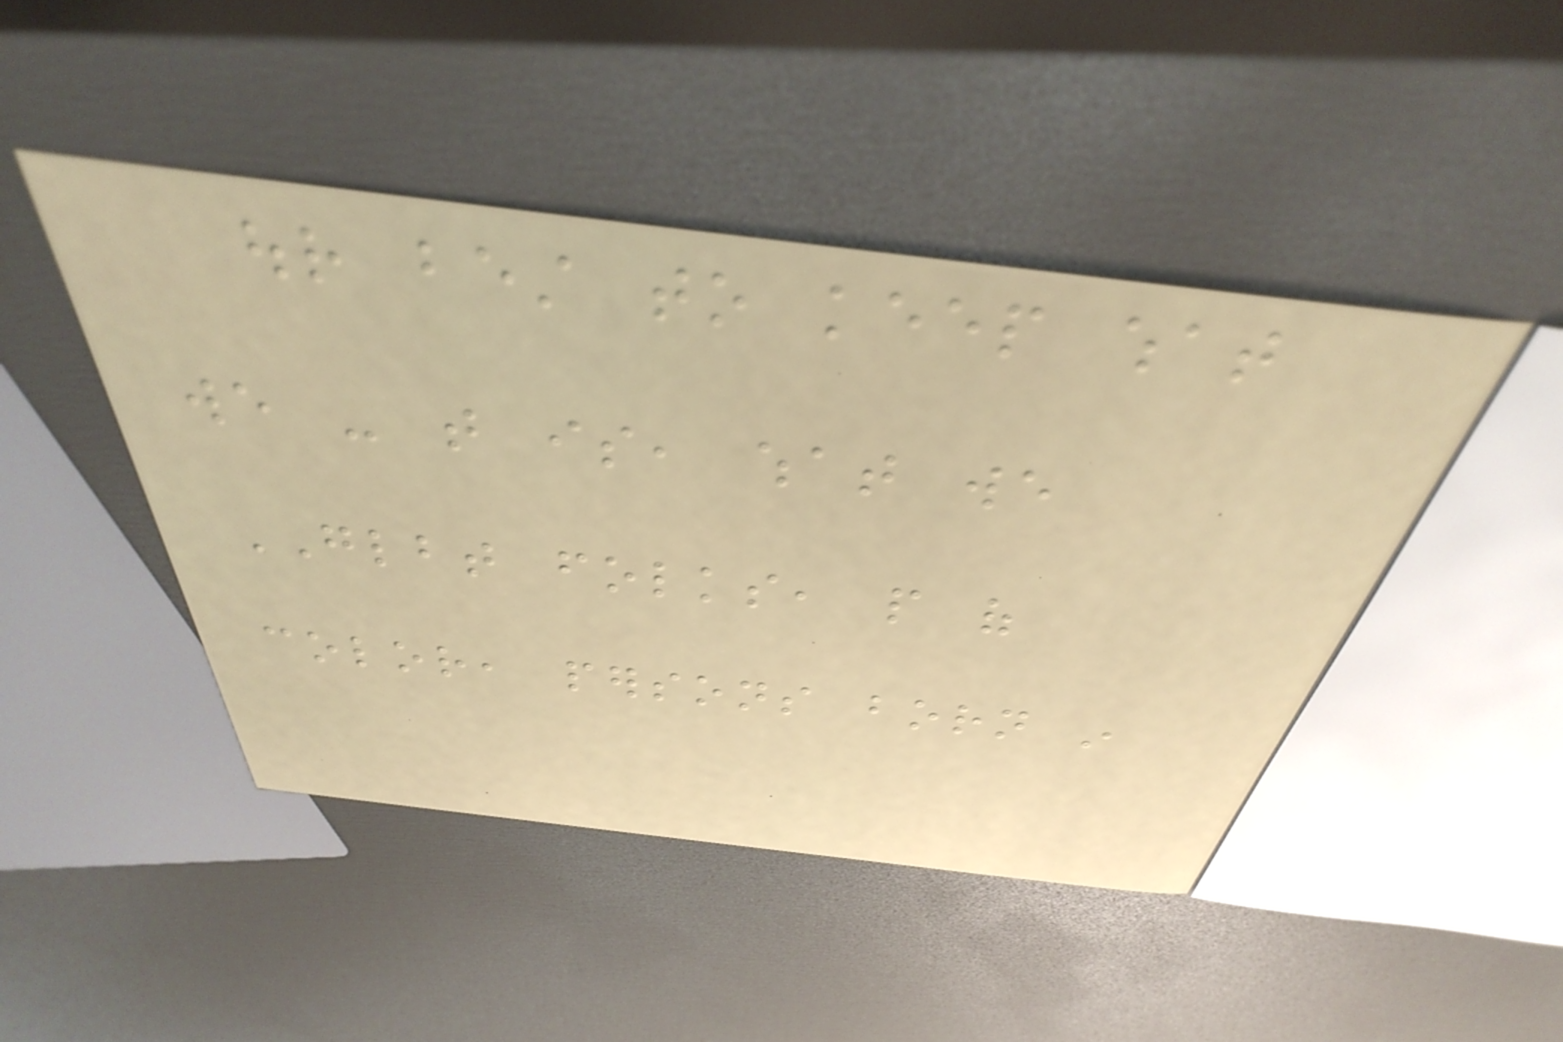our best to keep what
we - that is, what we
GLBT folks, people of
color, persons born in
